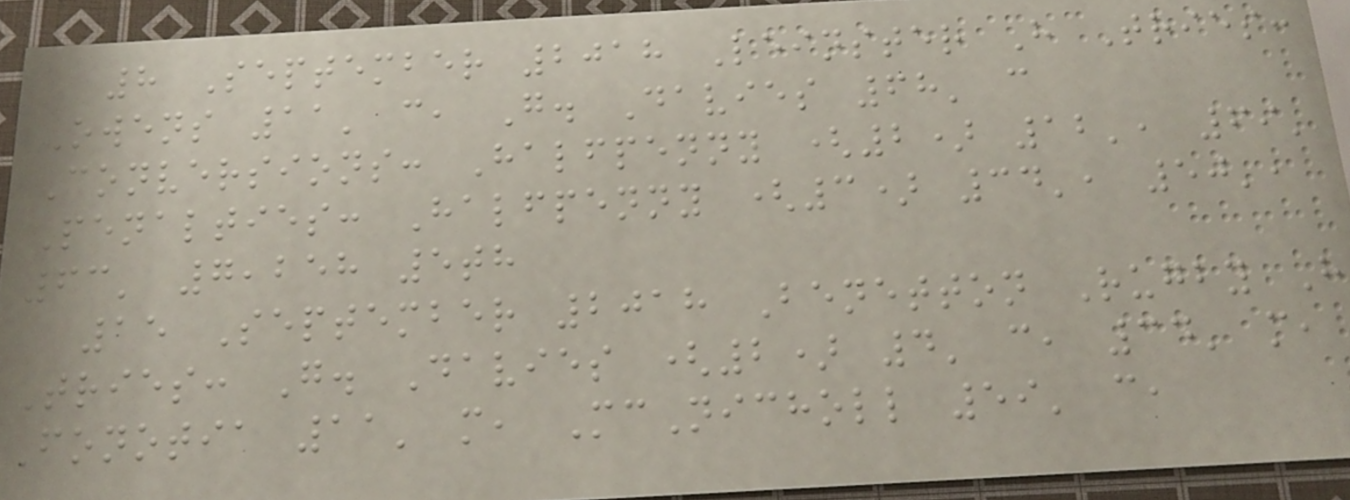8 September 2018 Leinster H Tries:
Owens 11' c, G. Davies 68' c
Conversions: Halfpenny (2) 12', 69'
Penalties: Halfpenny (3) 34', 50',
63' 7,258 5th
15 September 2018 Benetton Rugby H
Tries: G. Davies (2) 4' c, 34' m,
Fonotia 11' m, McNicholl 59' c,
